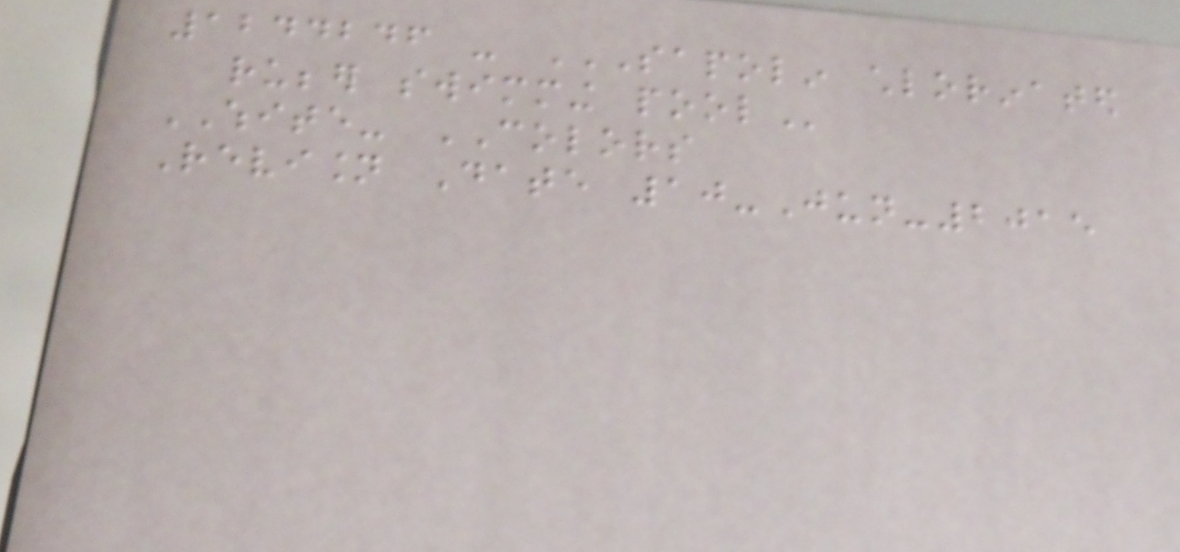1244246 - SAPOLIN CHLORINATED
RUBBER SWIMMING POOL
WHITE- COLORS
Revision Date 10-Jun-2015
